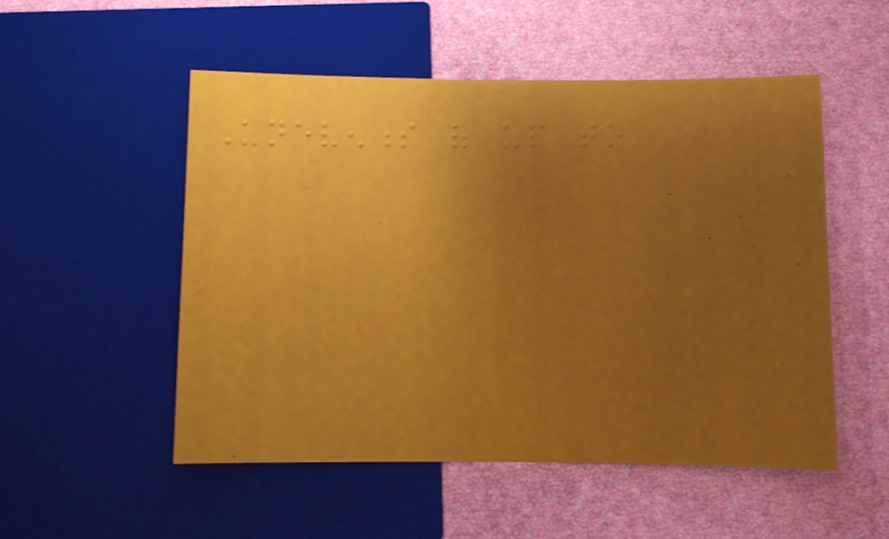Unevenness of up to
